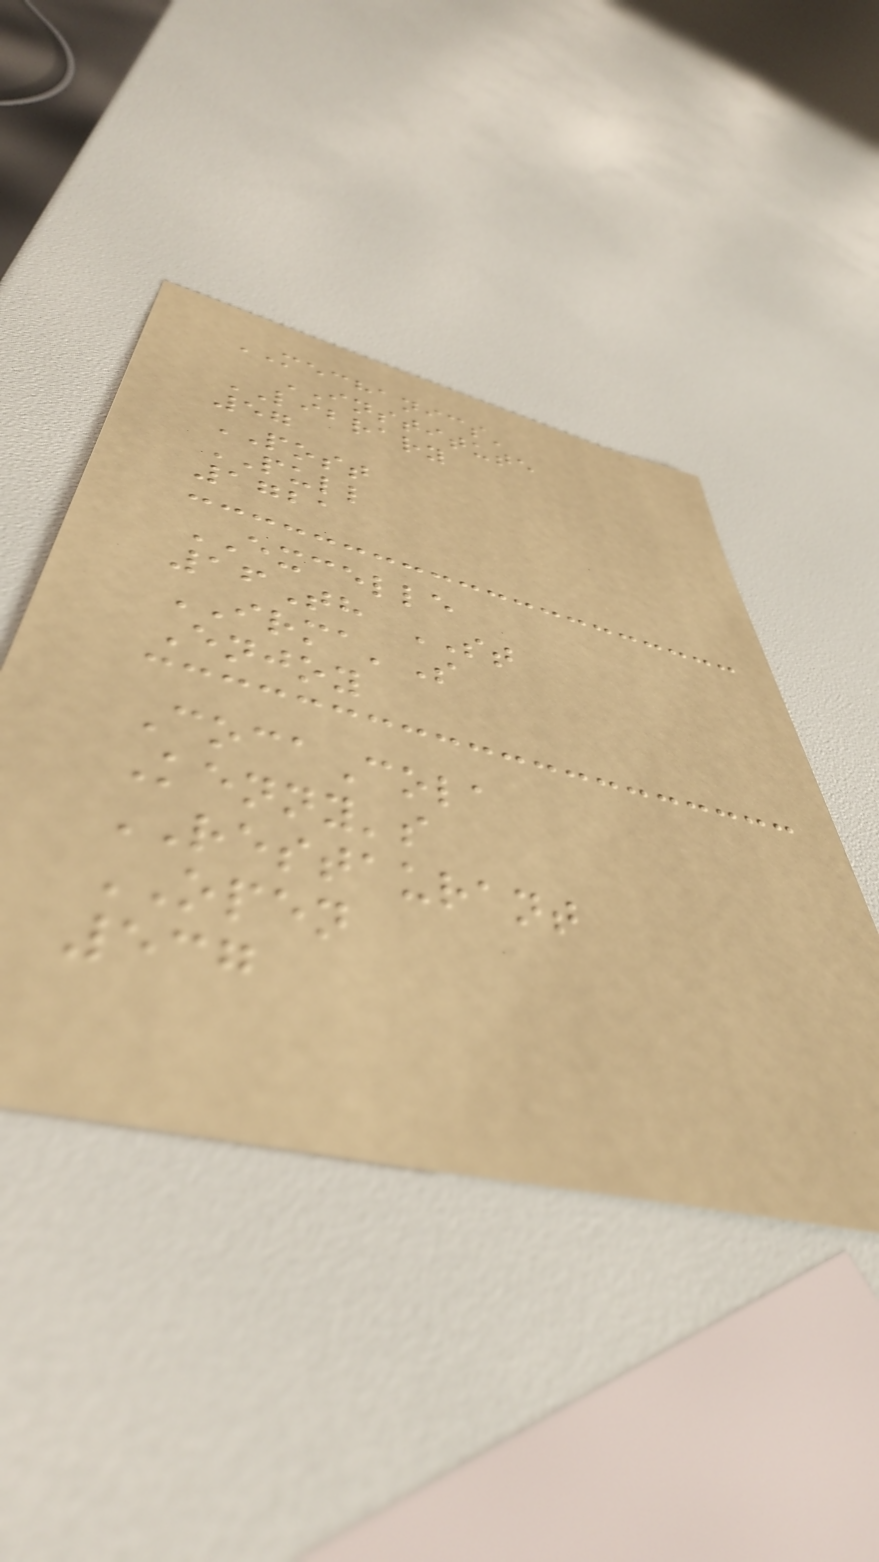MECHANICS'
INSTITUTE
LIBRARY
57
POST
PULL
1721
EXCELLE
16Th ST
IRMA'S
Enjoy
CocaCola
Kenny's
RESTAURANT
OPEN
537
